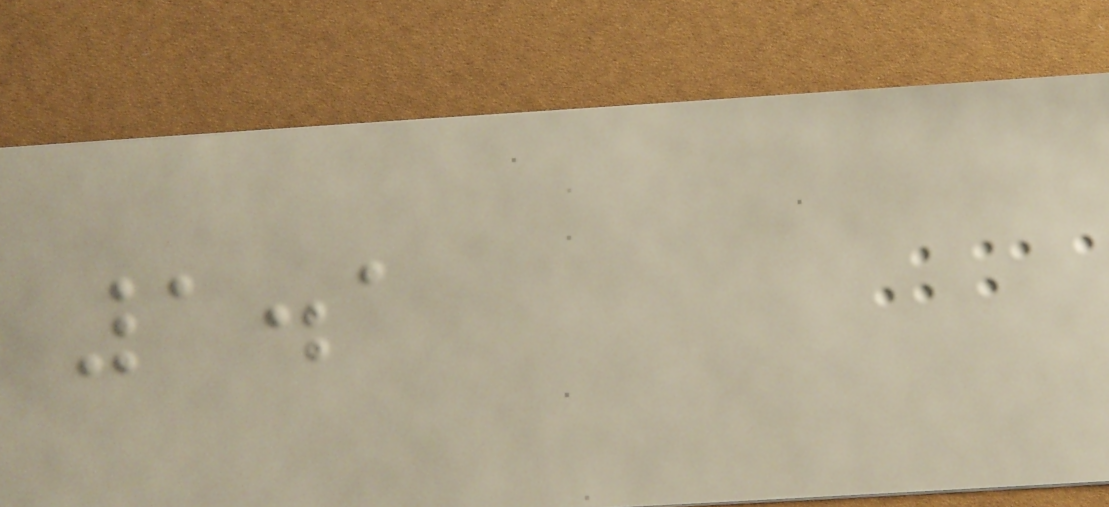1.1
